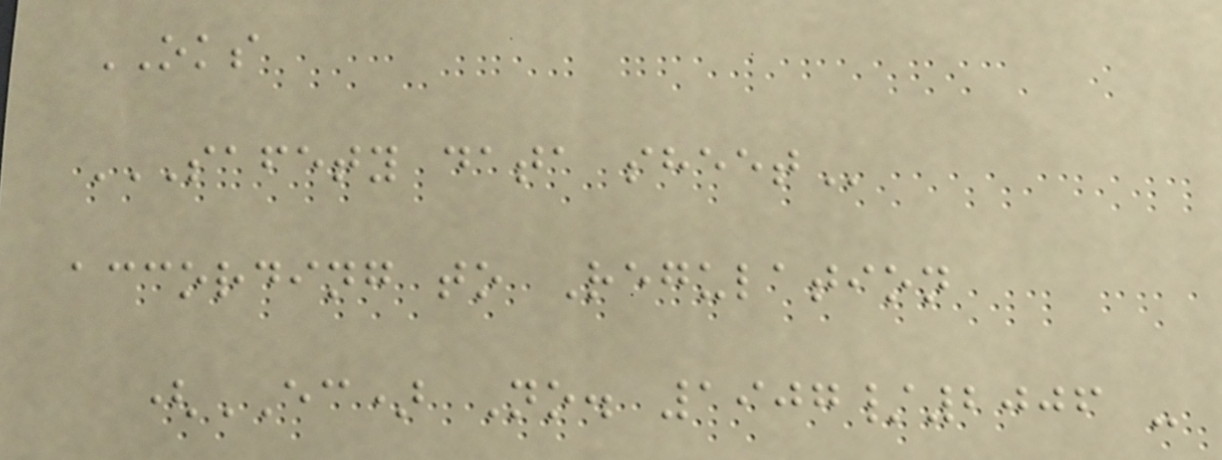OKS
SAFETY DATA SHEET
according to Regulation
(EC) No. 1907/2006 -
